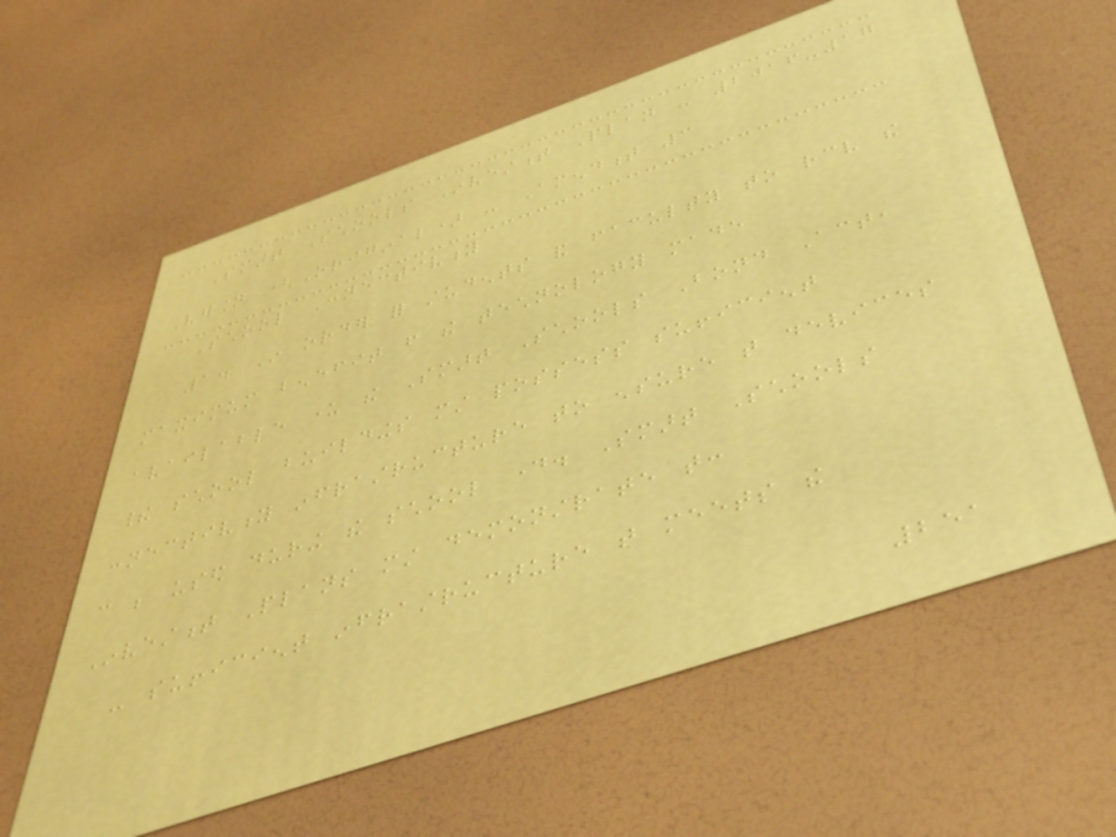Smart Schools Investment Plan - 2016-17
Version (Original) - Amendment 3
School Connectivity
1. In order for students and faculty to receive the
maximum benefit from the technology made
available under the Smart Schools Bond Act,
their school buildings must possess sufficient
connectivity infrastructure to ensure that devices
can be used during the school day. Smart Schools
Investment Plans must demonstrate that:
- sufficient infrastructure that meets the
251
